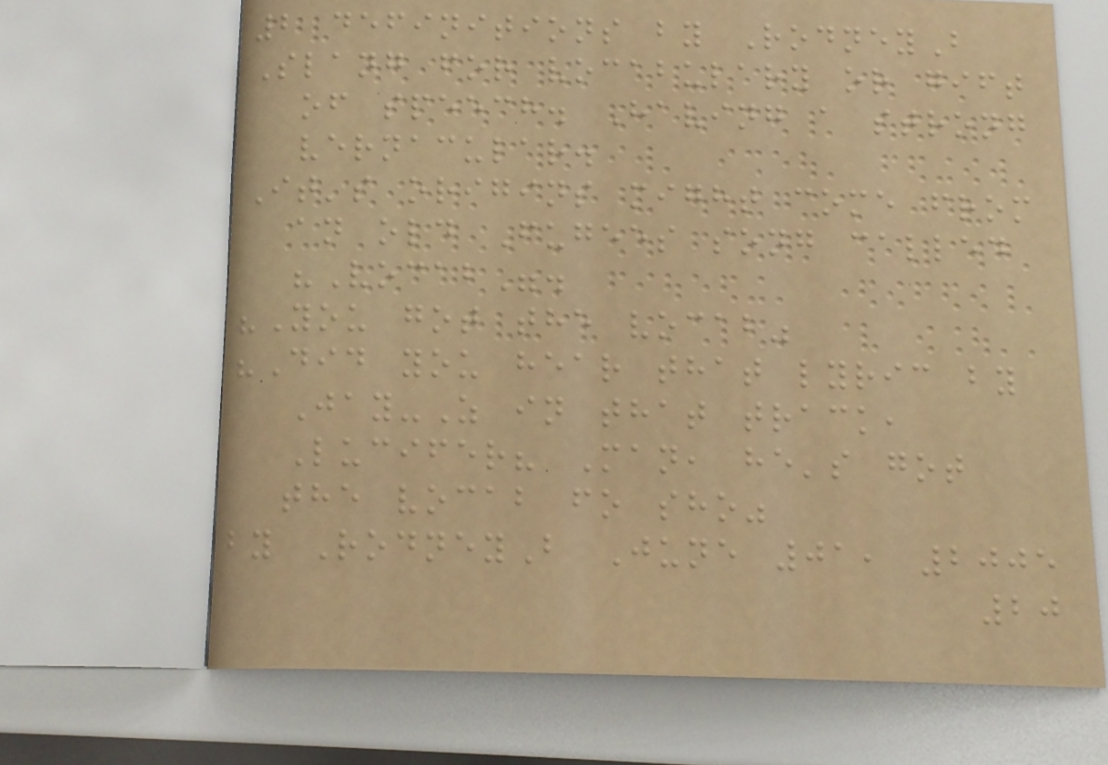2 definitions by RodneyB
Slang for vocabulary or gift
of speech. Having a strong
vernacular.
It's origins might come from
an old Fugees song called
"Vocab".
"You got the vocab"
"Did you hear that lyric by
Jay-Z in that track,
Lucifer? Man, he's got
the vocab fo sho"
by RodneyB June 01, 2005
20
